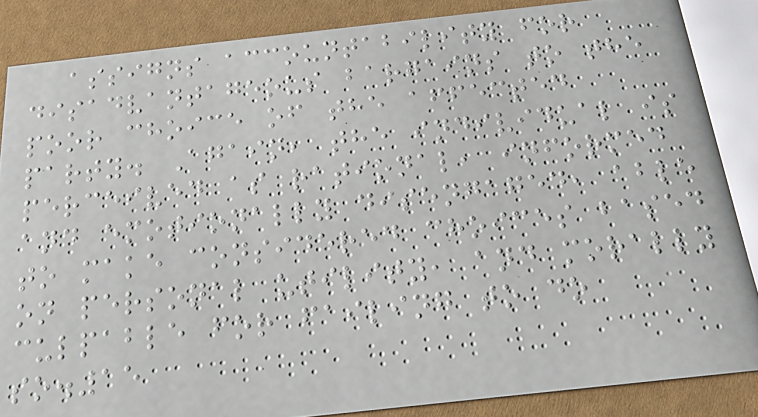assigns accountability for
disadvantageous bargains to the
poor choice of the affected
party. Again, the individual is
perceived as rational, informed
and emotionally disengaged, able
to make considered choices based
on personal utility, and morally
culpable for failing to do
so.15
